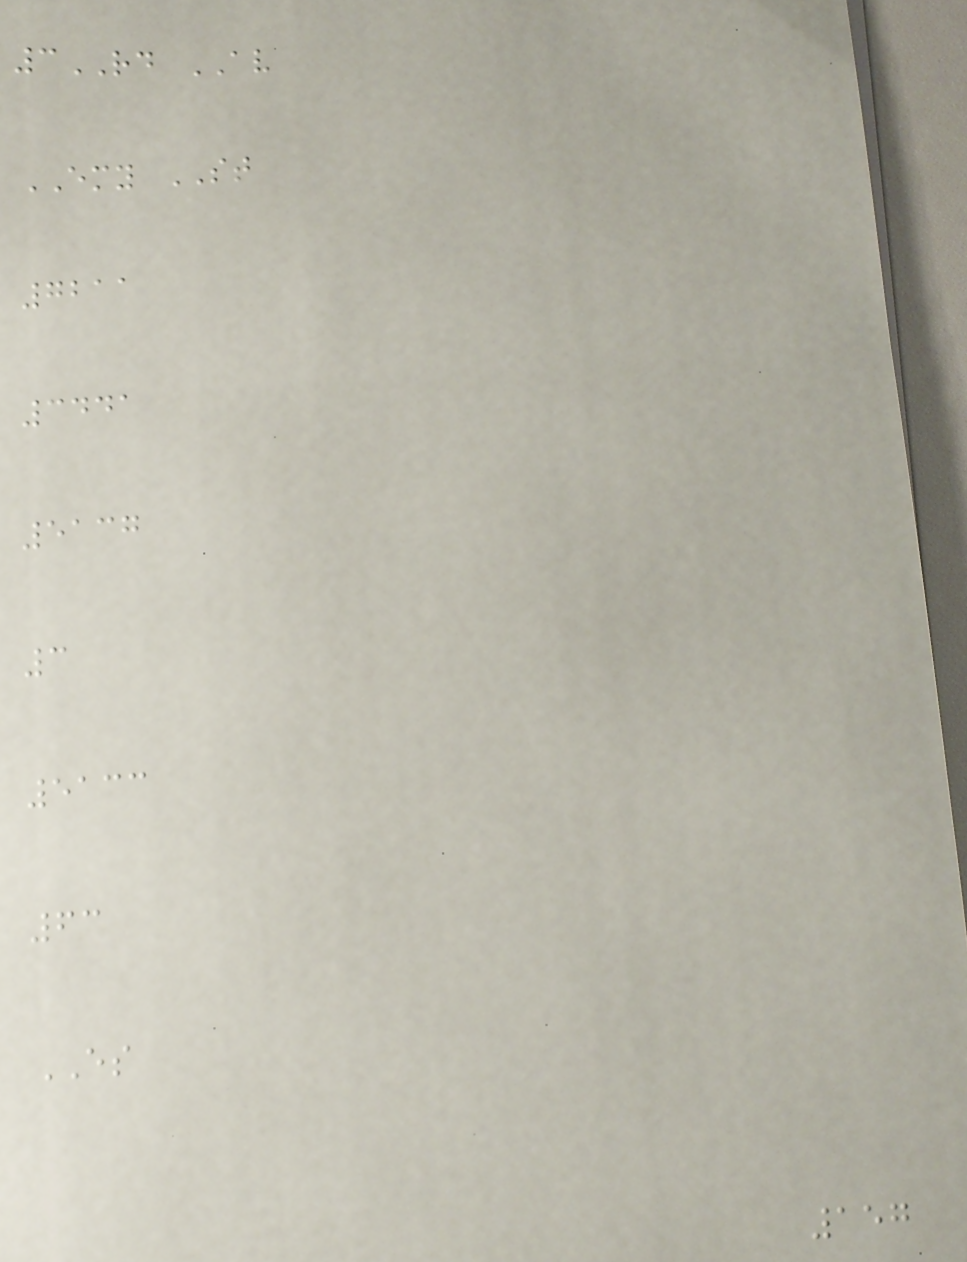3RD AV
EMY ST
7211
3441
5137
3
5133
63
ES
157
